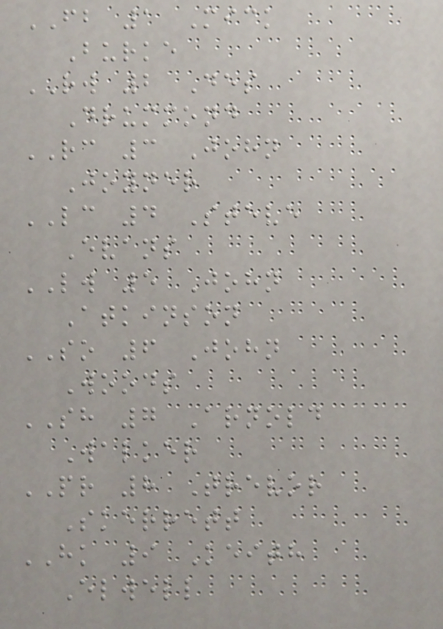FB 1 Mick
Burke
RW 2 Des
Drummond
RC 3 John
Joyner
LC 4 Steve
Evans
LW 5 John
Atkinson
SO 6 John
Woods
SH 7 Arnold
Walker
PR 8 Trevor
Skerrett
HK 9 Keith
Elwell
